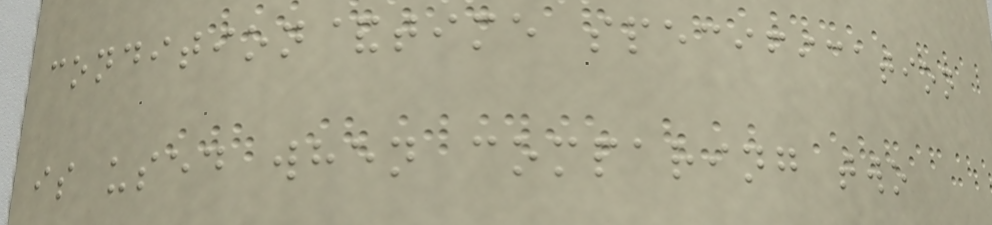condition&time specification
is used when comparing two
